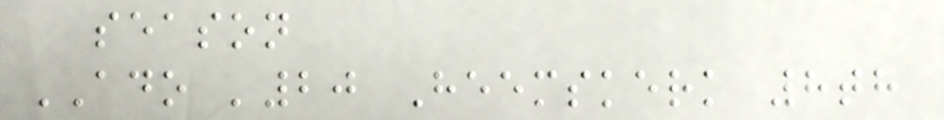season
ADO '20 Heemskerk 8th
